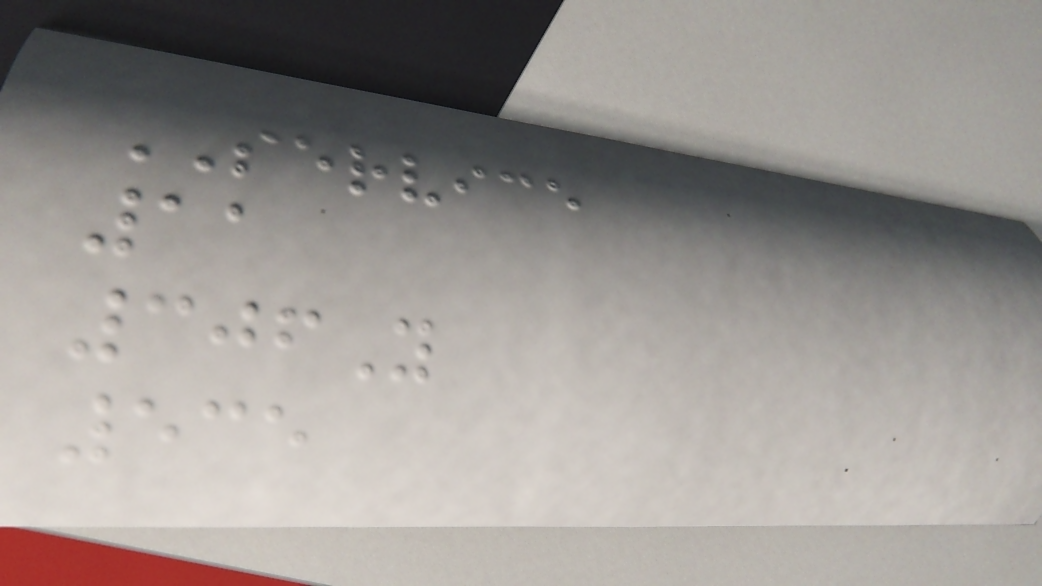SERVICE
11
306Y
535
